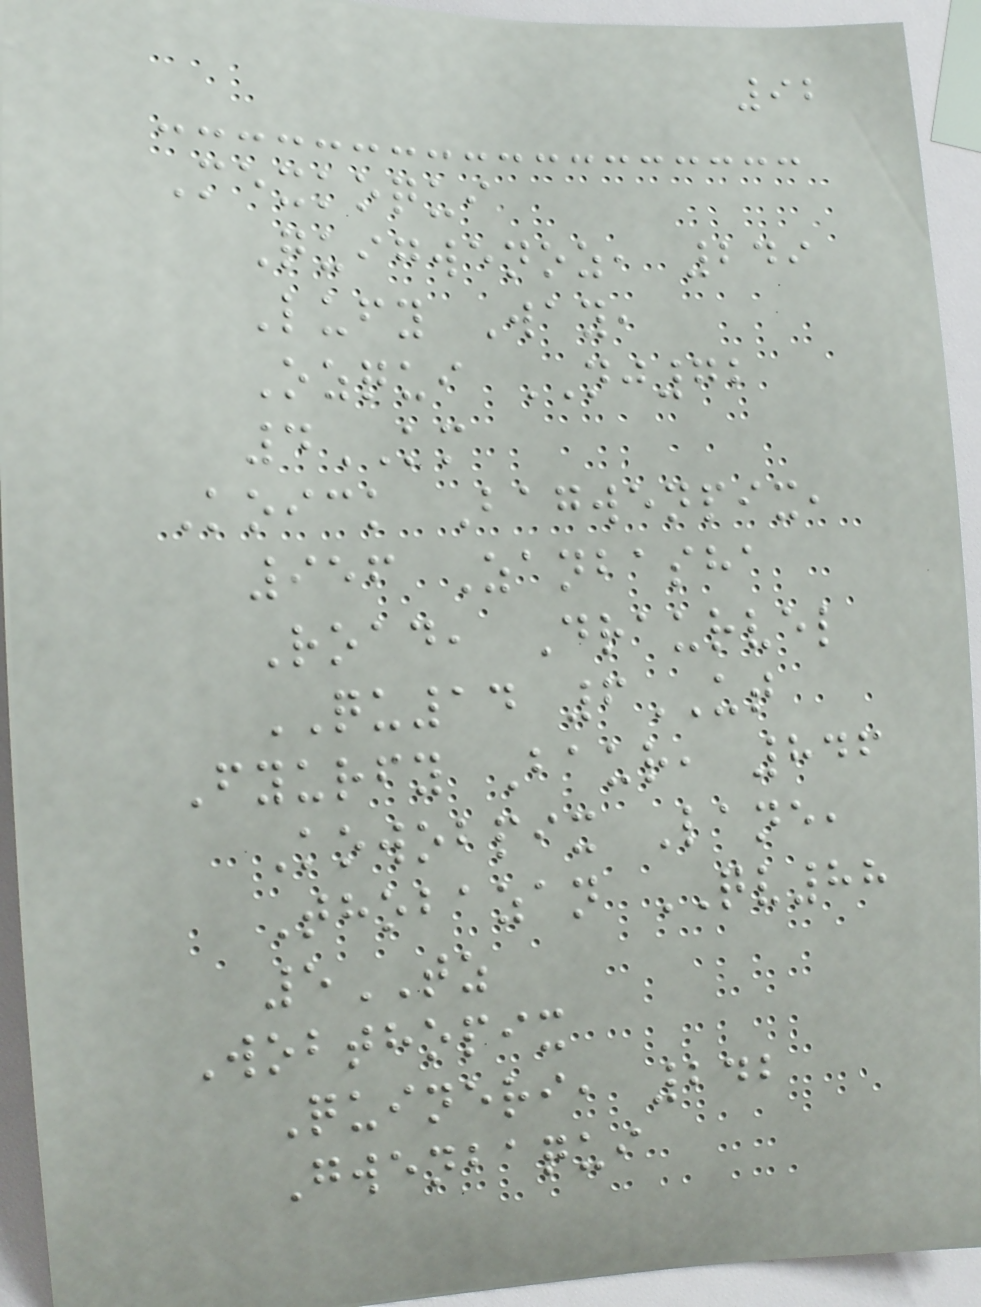92
Mexkoqui
Quigwenoz, 249
Lufy Way,
Ozqui NJ72
4KM
Koick Bagwenpix,
956 Zanbasha
Road, Draurvel
QU14 6UT
Fyurfy Baur, 846
Kowobpix Lane,
Thobazan QV88
5TZ
Wobthopix
Quineri, 242
Gwenbaqui
